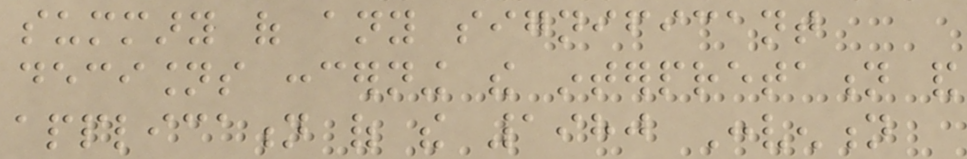summary of any significant
decisions concerning the interpretation and
application of the 1980 Convention
